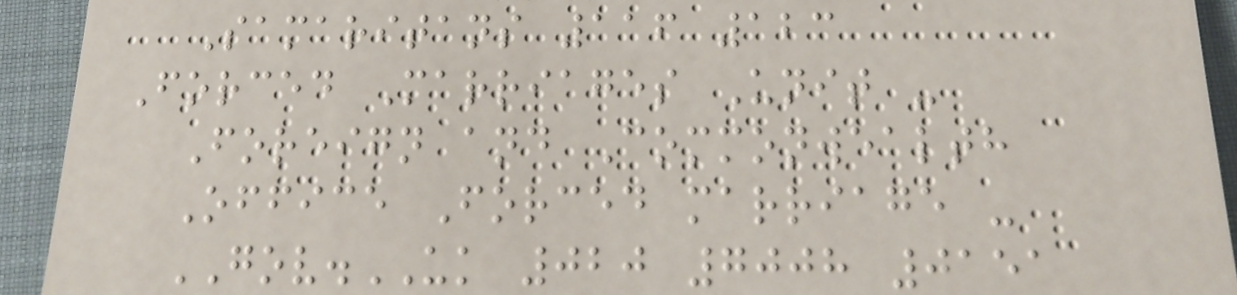Samaritans 116 123
Forced Marriages Unit -
Foreign and Commonwealth
Office Forced marriage -
GOV.UK 020 7008 0151
